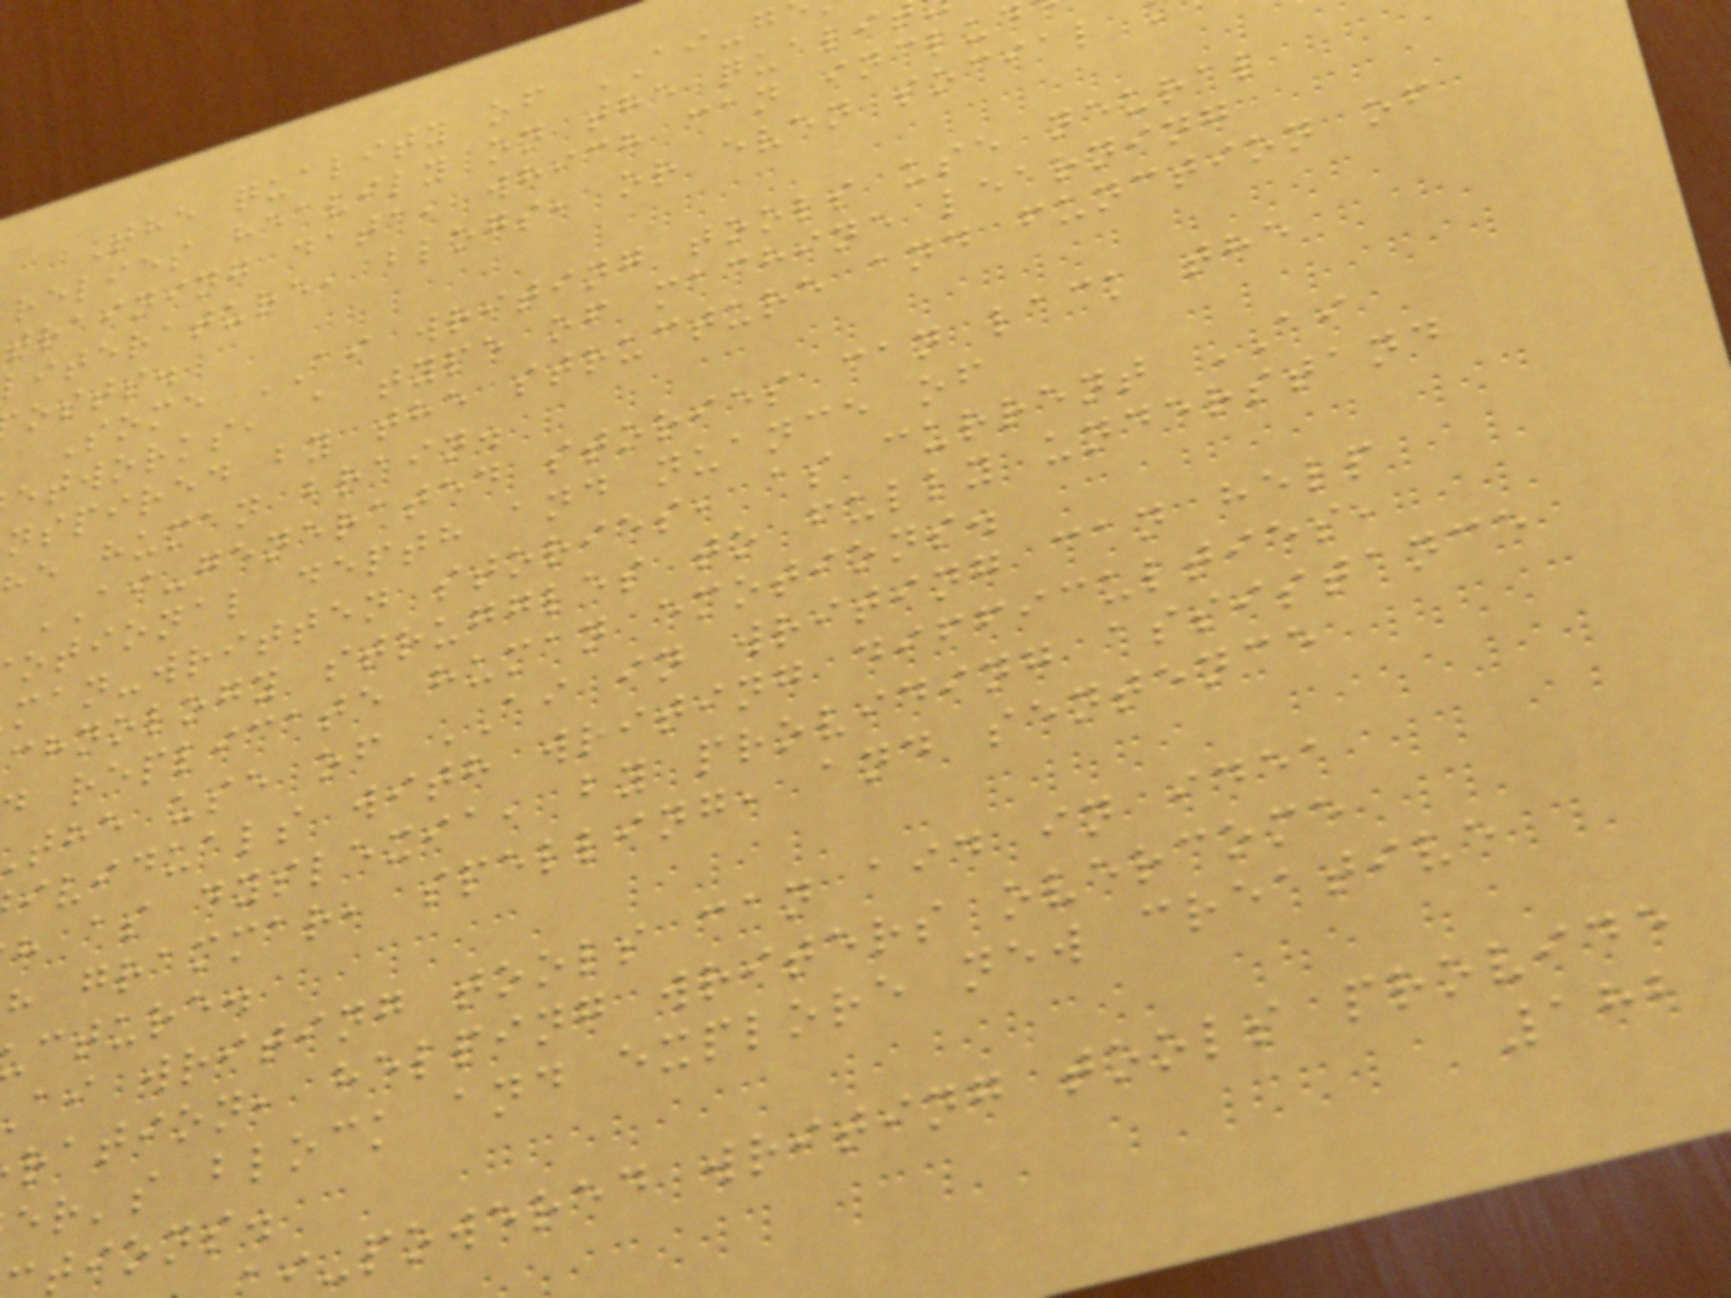The quality of AI-g
relies heavily on the quali
training data, which can inclu
literature, blogs, or even social
osts.
Some AI writing tools use neural
etworks, a type of machine learning
nspired by the structure and function of
he human brain.
AI-generated stories can lack the
otional depth and nuance of
man-written stories, as current AI
chnology struggles to fully understand
replicate human emotions.
the use of AI in writing can help
ividuals with writing difficulties,
h as dyslexia, by providing assistance
h grammar, spelling, and sentence
cture.
ai writing tools can aid in idea
ration, helping writers overcome
er's block and explore new creative
tions.
i-powered writing tools provide
182
